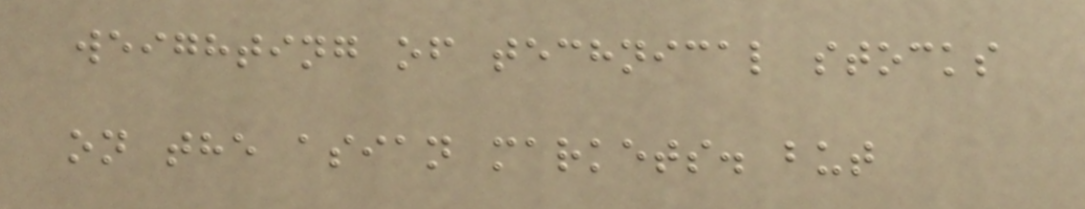weighting of technical stocks
on the asian markets. but
